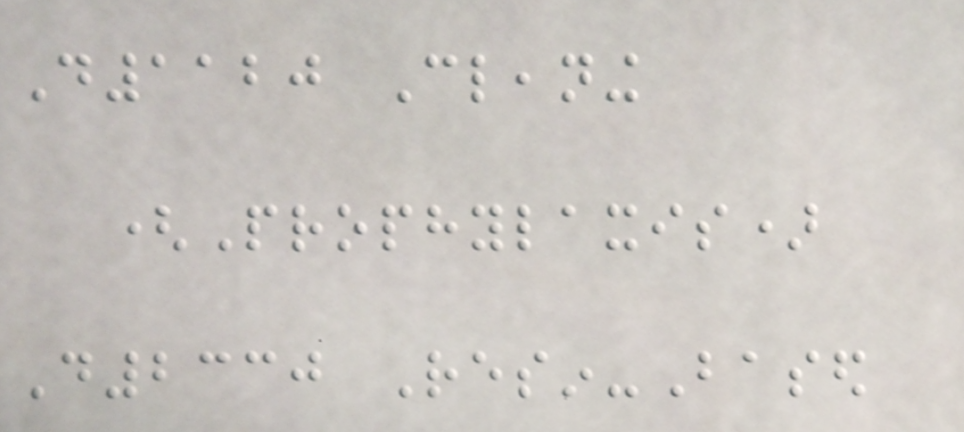D1120 Cleaning
(Prophylaxis)
D2330 Resin-Based
